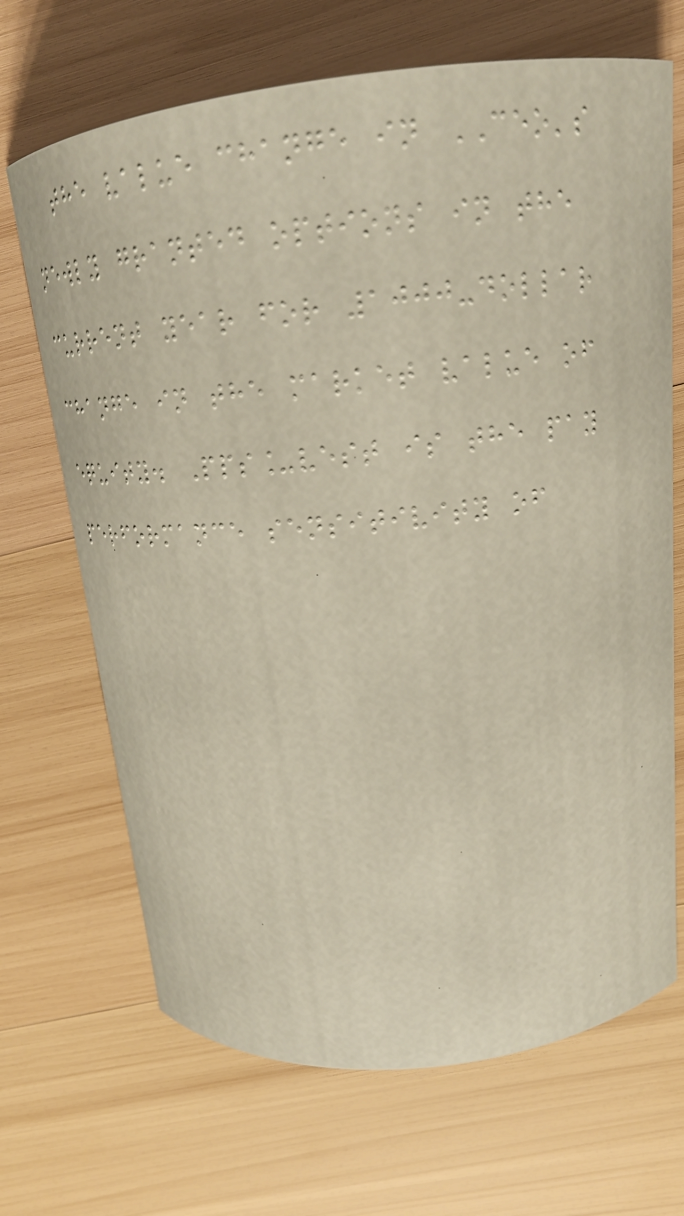the value change in CEO's
newly granted options in the
current year for 1000-dollar
change in the market value of
equity. Pps_vest is the pay
performance sensitivity of
